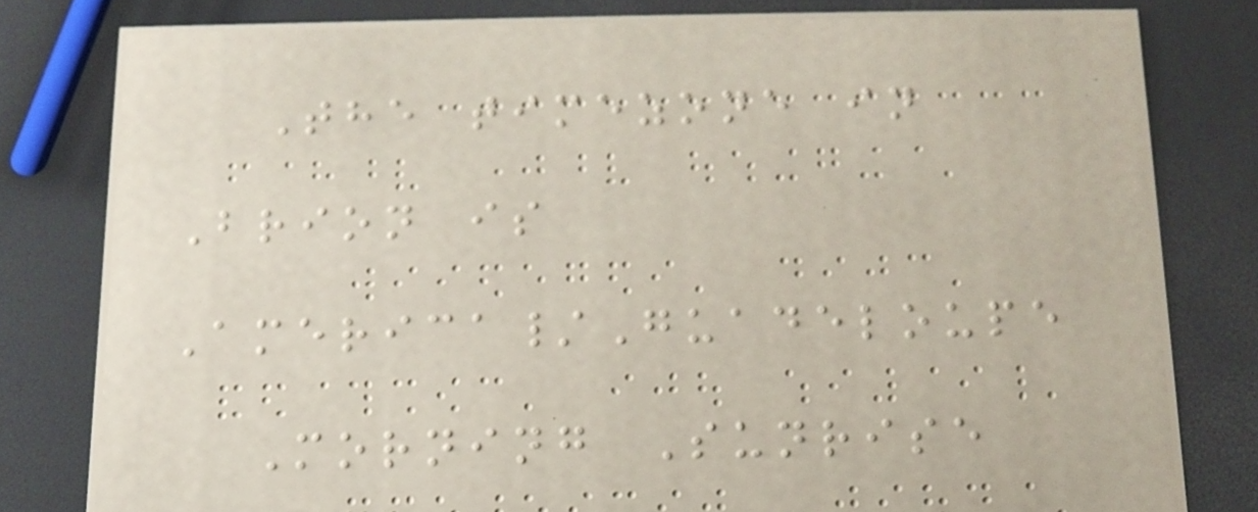The timezone in
Brion is
America/Guadeloupe
Morning Sunrise
